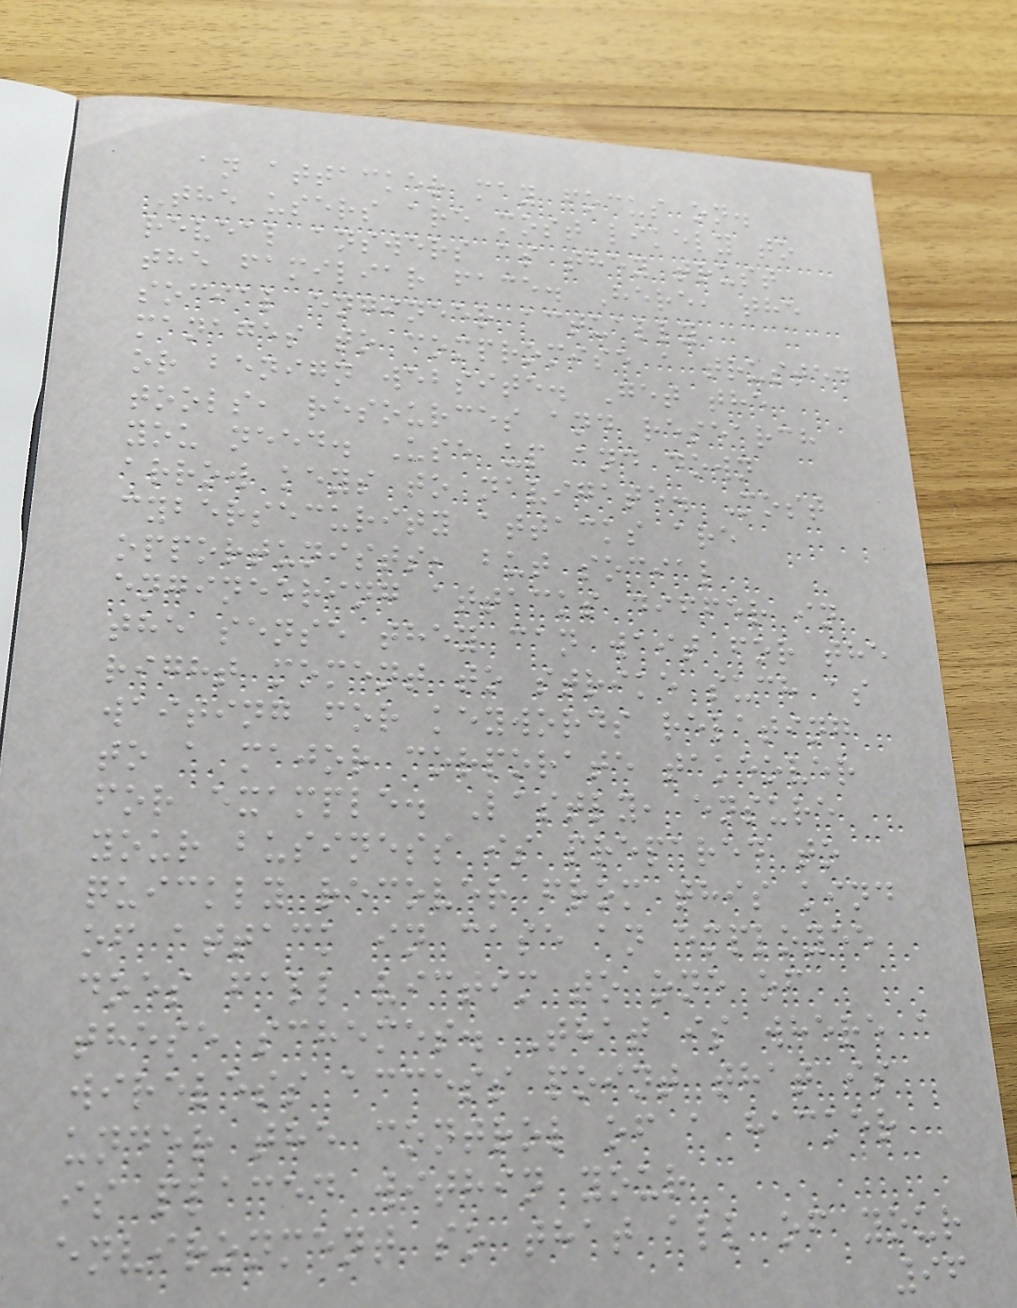an attacker may focus on.
The users are most likely to
reveal answers as they trust
the familiar face. Here, the
social engineer actually
manages to compromise a trusted
or benign website. Get the
tools, resources and research
you need. Use up and down
arrow keys to navigate. Most
cybersecurity attacks are
opportunists, but social
engineering attacks differ in
the sense they can wait for the
right moment to strike such as
waiting for keywords relating
to a major corporate takeover
for example. Lastly, ensure
your business is prepared to
quickly recover from this kind
of attack in case an employee
does fall victim to one of
these schemes. That is where a
wireless access point that is
under the control of a hacker
is placed within your
environment so that all of your
96
